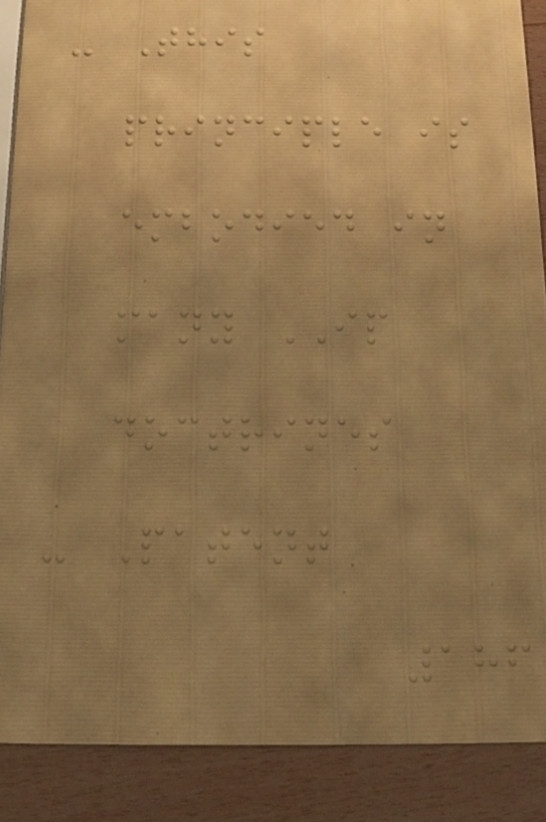- This
principle is
embodied in
many IP
doctrines
- Patent
186
